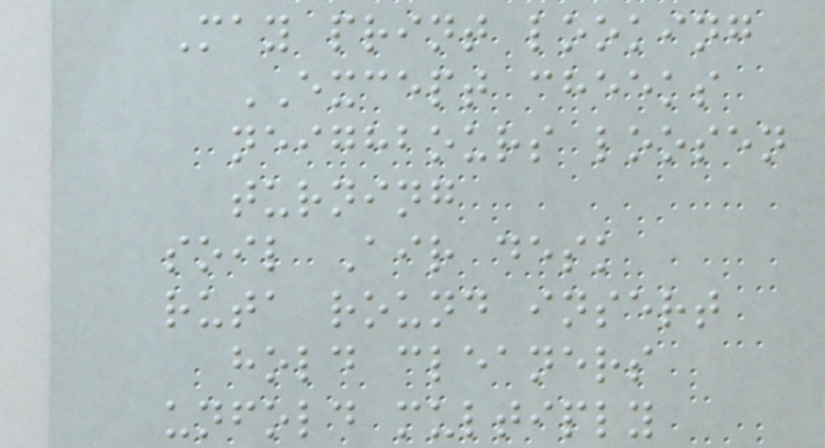May print looking
EXCEPT cheeks
neighbours loosen
turning
soil Air desk
ruta round insert
hold cleaners
unfold multiply
